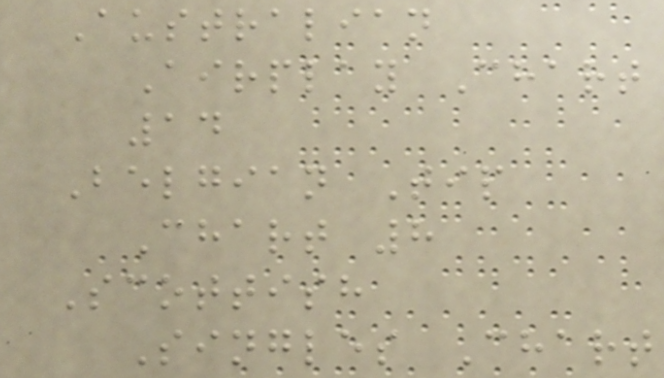Australian
Airplay Chart
14
Belgian Tip
Chart 8
Scottish
Singles Chart
